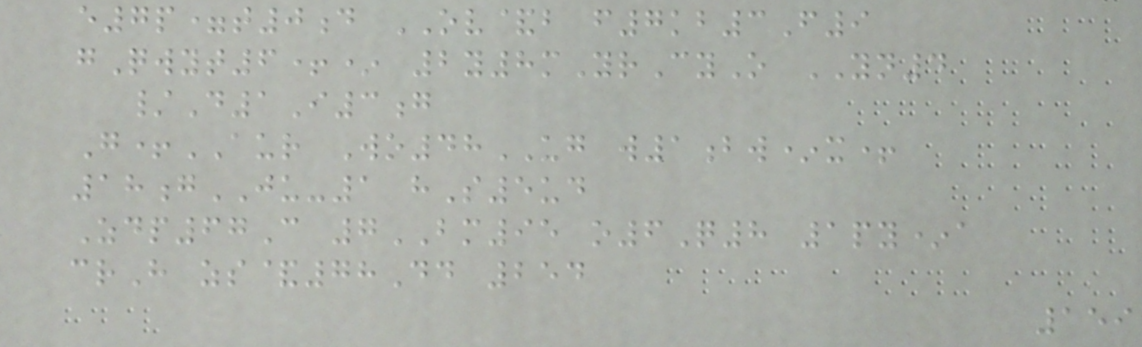e7p=t0d OV&b f7kb3F9
gQwyt6+* 2y8mYrCyO YN4
/D1I3g
G+AUR Wo48UG w1bw*x+
18gJU-1 hS5ud
Zdp67C 7BM95 o6Q8 1py*a
crH zs&78Dd 254
159
